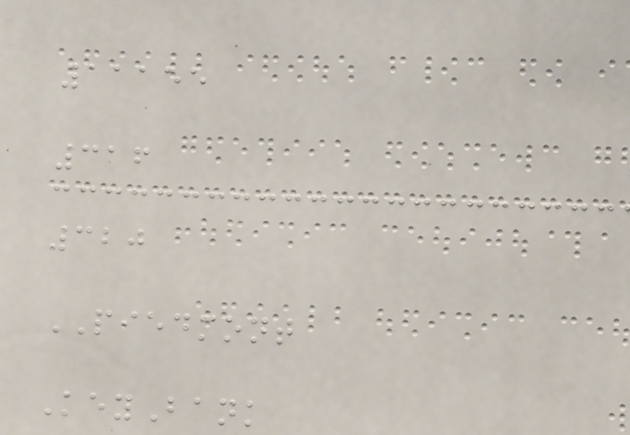11155
316
320
PIEDMONT
KeyBank
